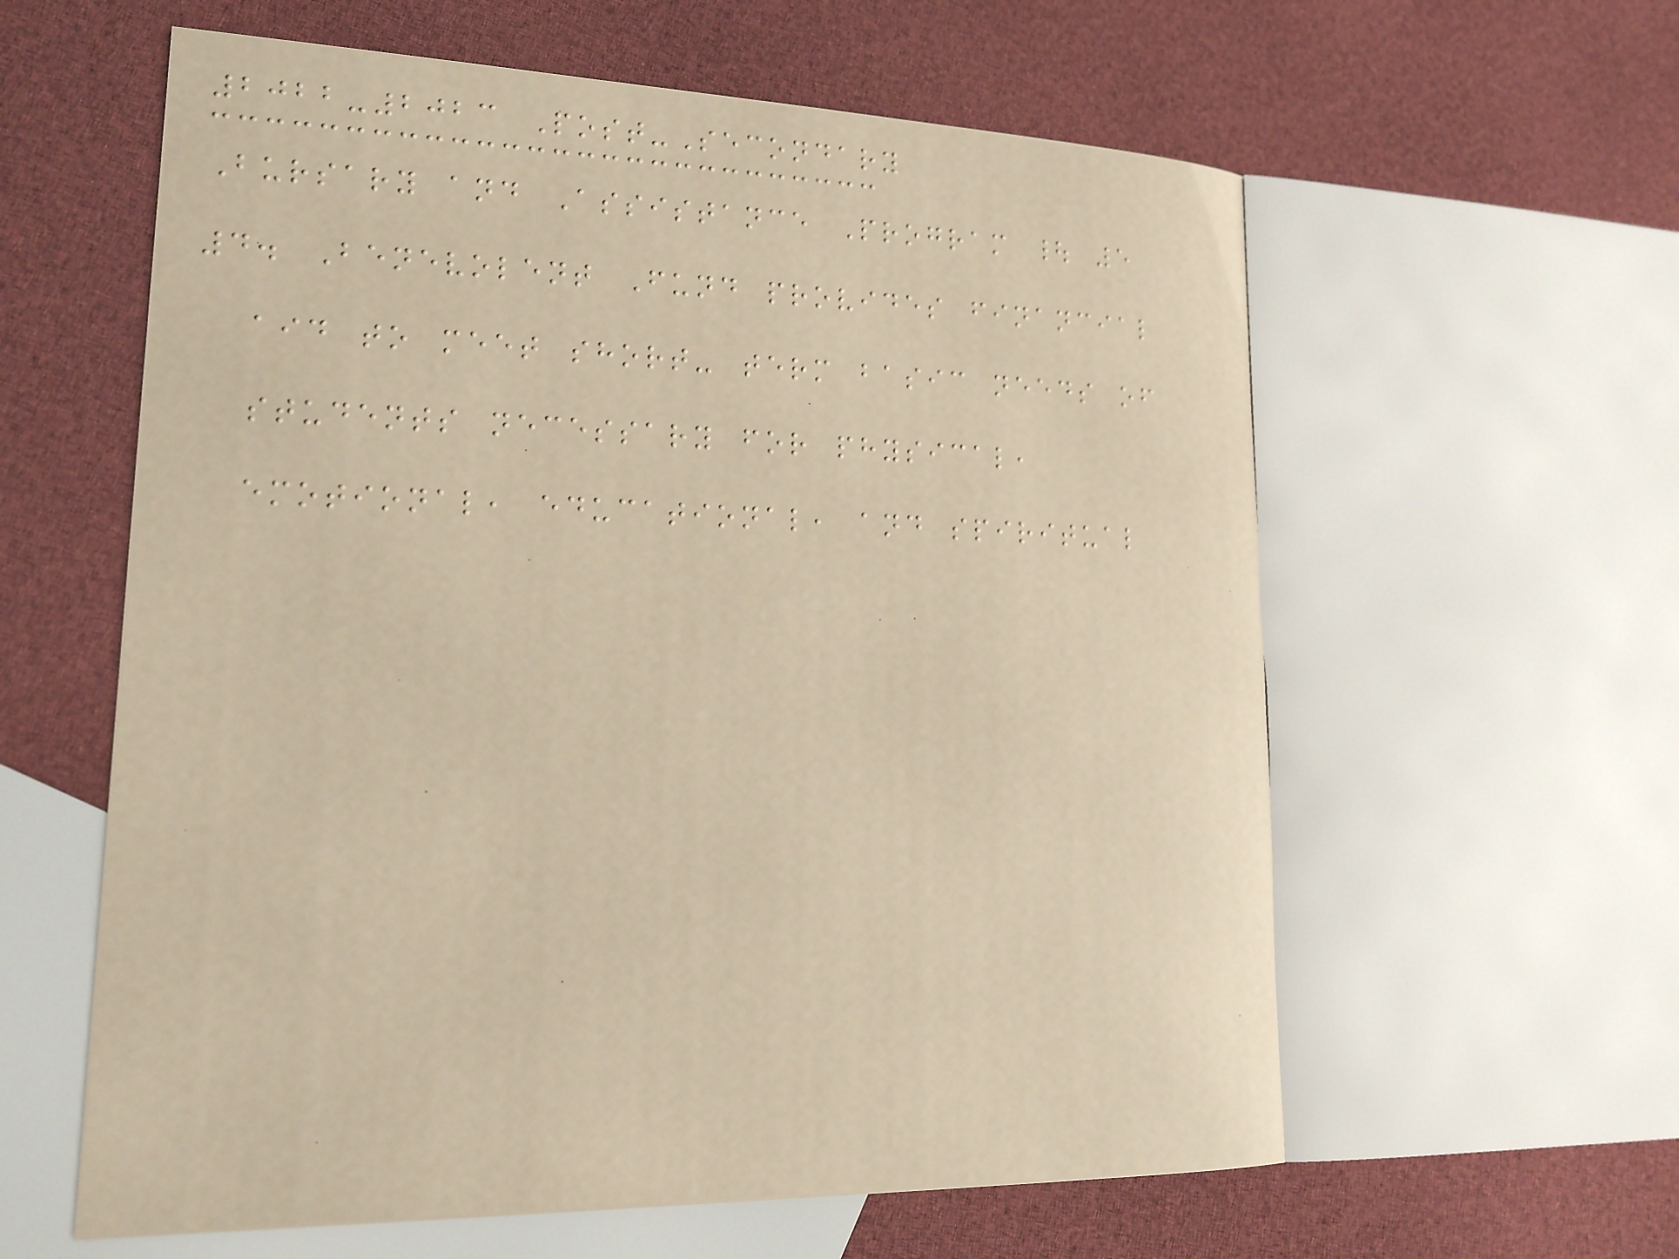2022-2023 Post-Secondary
Bursary and Assistance Program | 5
4. Benevolent Fund provides financial
aid to meet short- term basic needs of
students necessary for physical,
emotional, educational, and spiritual
